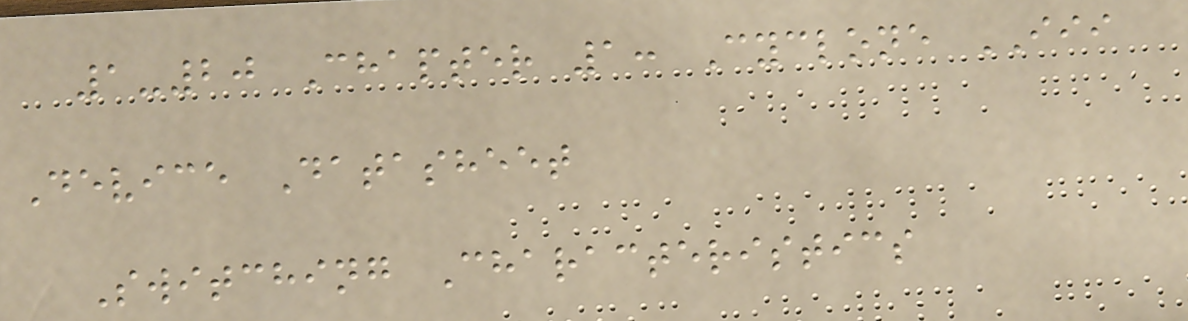1-20 Chapter 1: Cyclone III
Device Datasheet
Switching Characteristics
